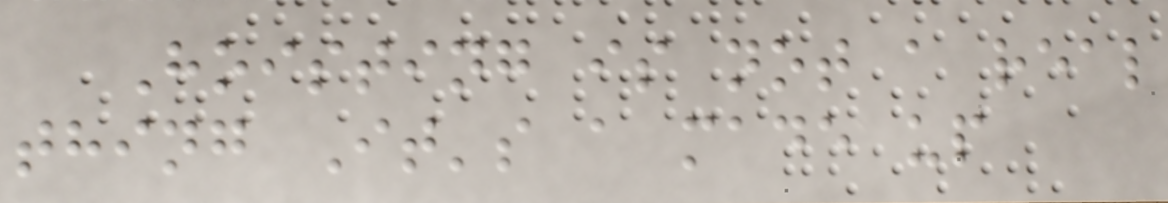Hoisting is not a real
thing It's a made up
